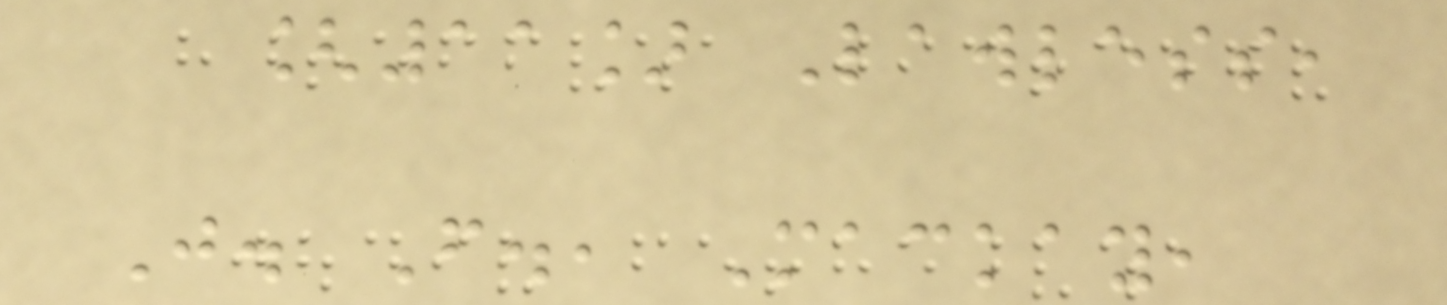[11] Lawless,
J. F., Mackay,
